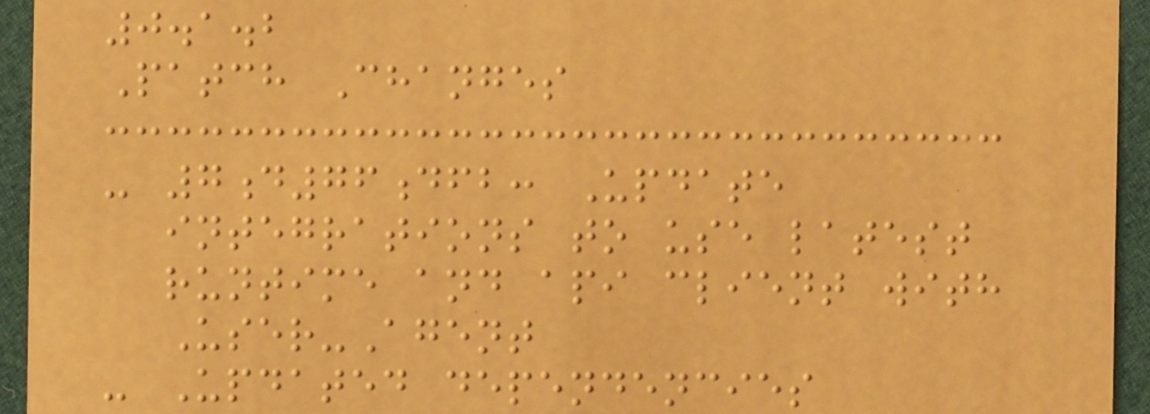0.1.2
Patch Changes
- 7d76dfb: Update
integrations to use latest
runtime and api client with
User-Agent
- Updated dependencies
